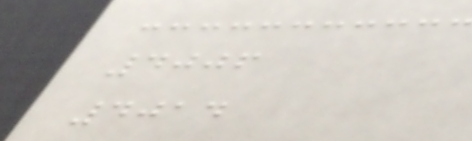4006
4014
